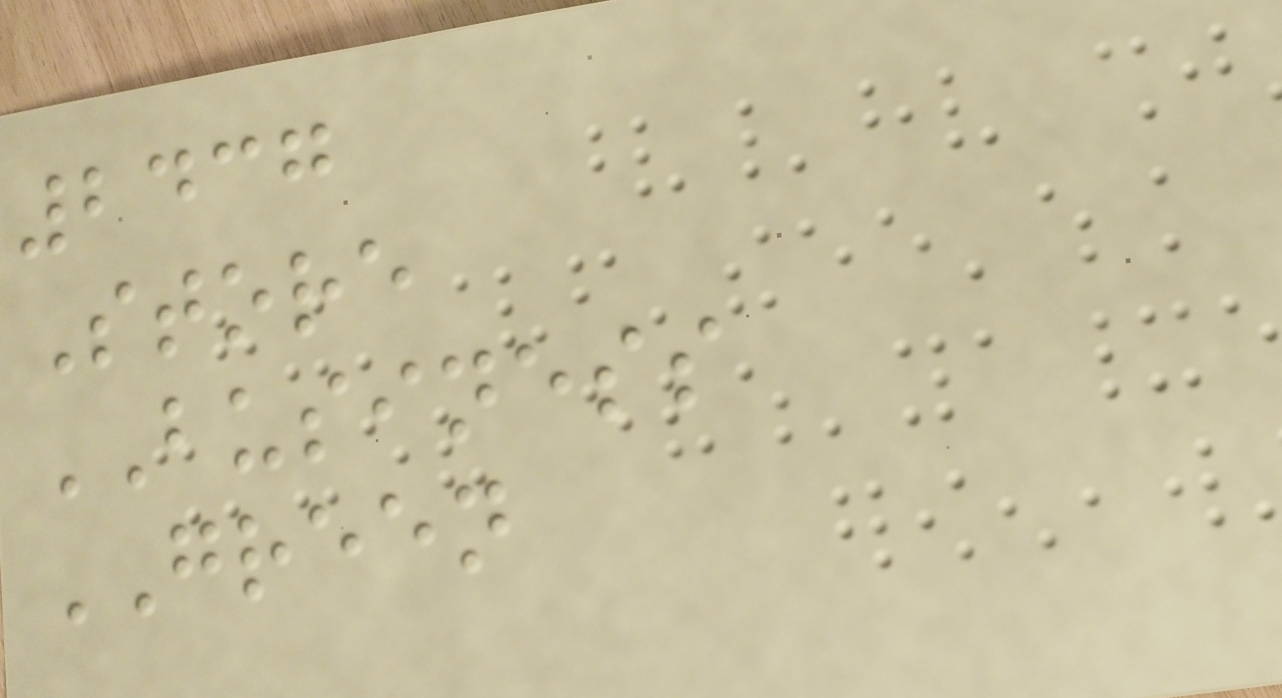2437
Store
BUSINESS
GREEN
